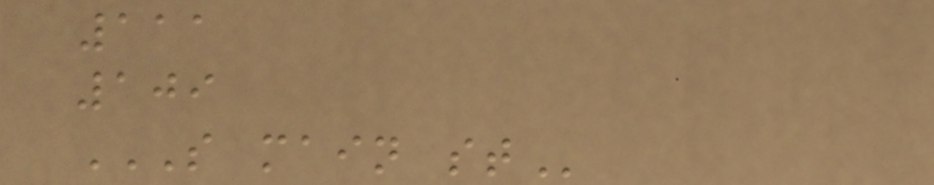111
109
S MAIN ST
